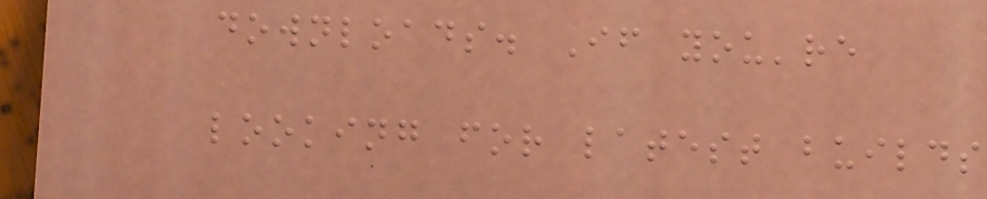downloads. If you're
looking for latest builds
